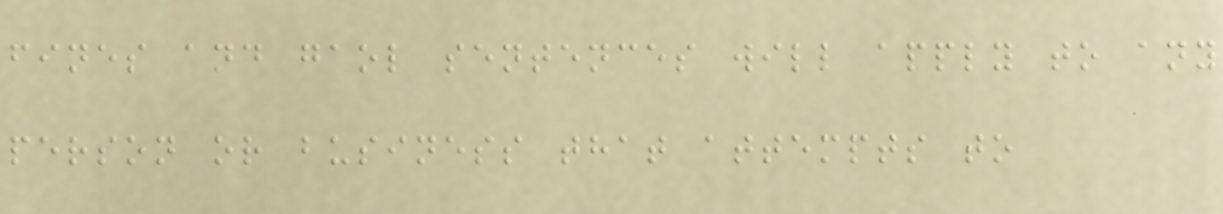fines and gaol sentences will apply to any
person or business that attempts to
